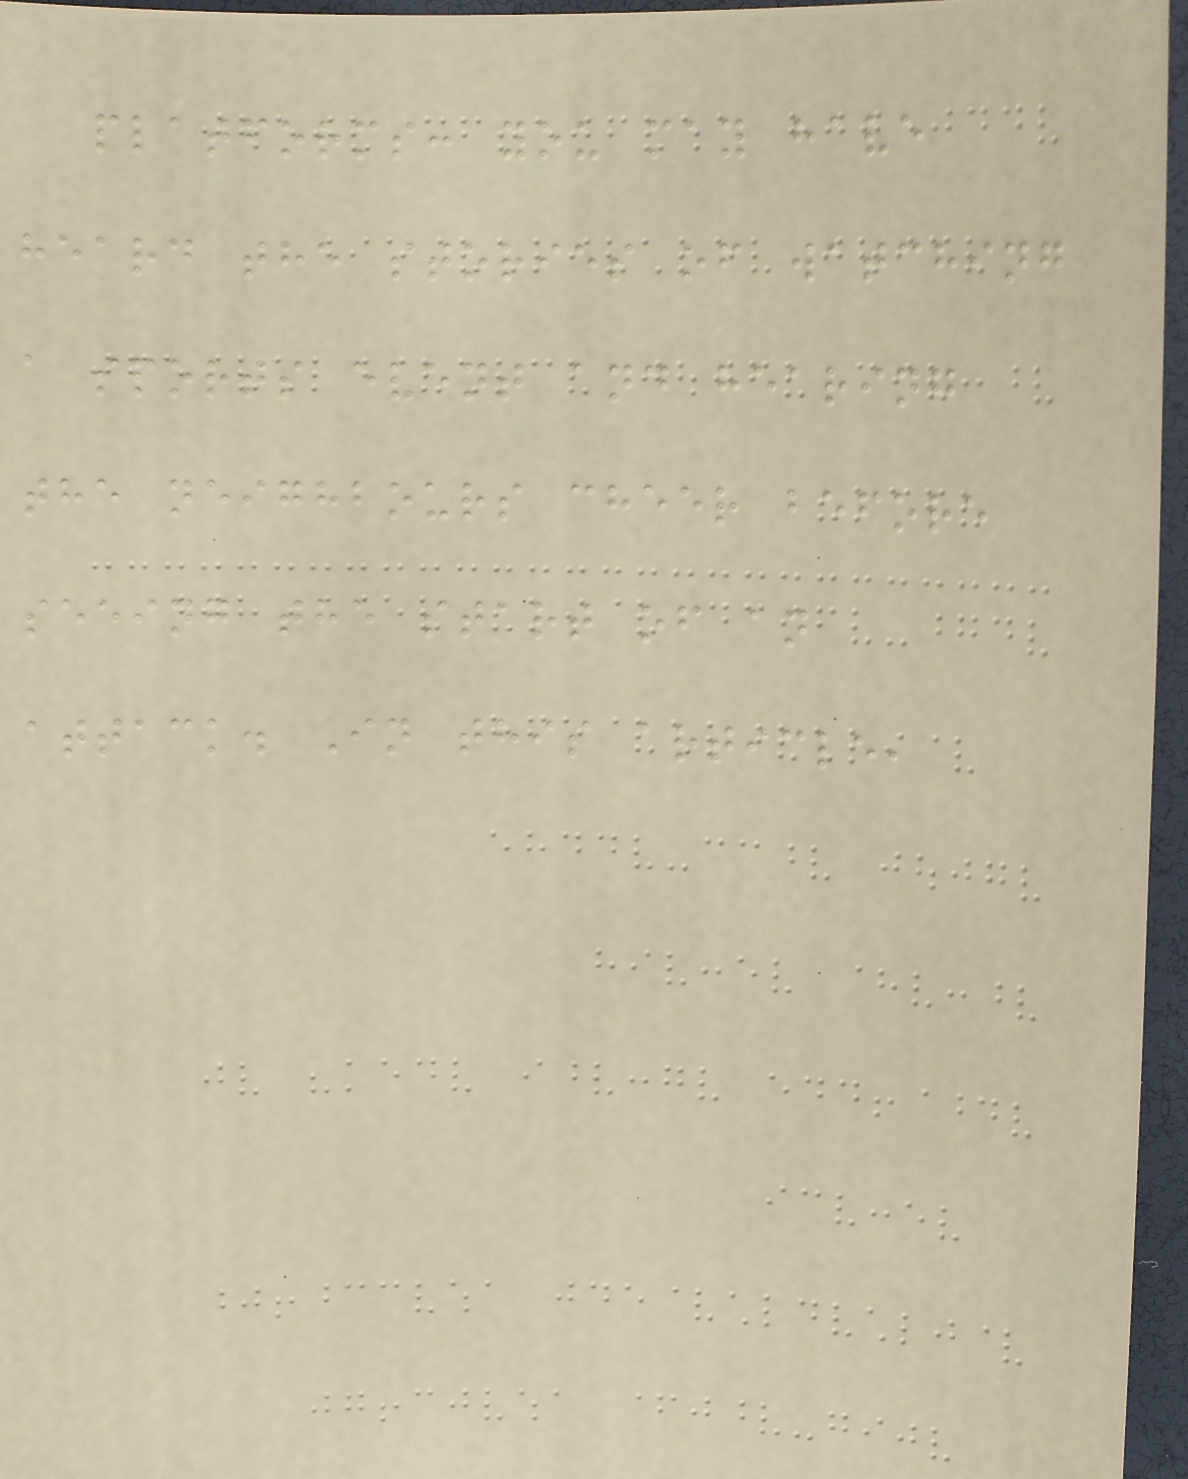platforms: you may have
heard the stories of watching
a sports event and hearing
the neighbours cheer before
seeing the start of an
attack. In this article,
